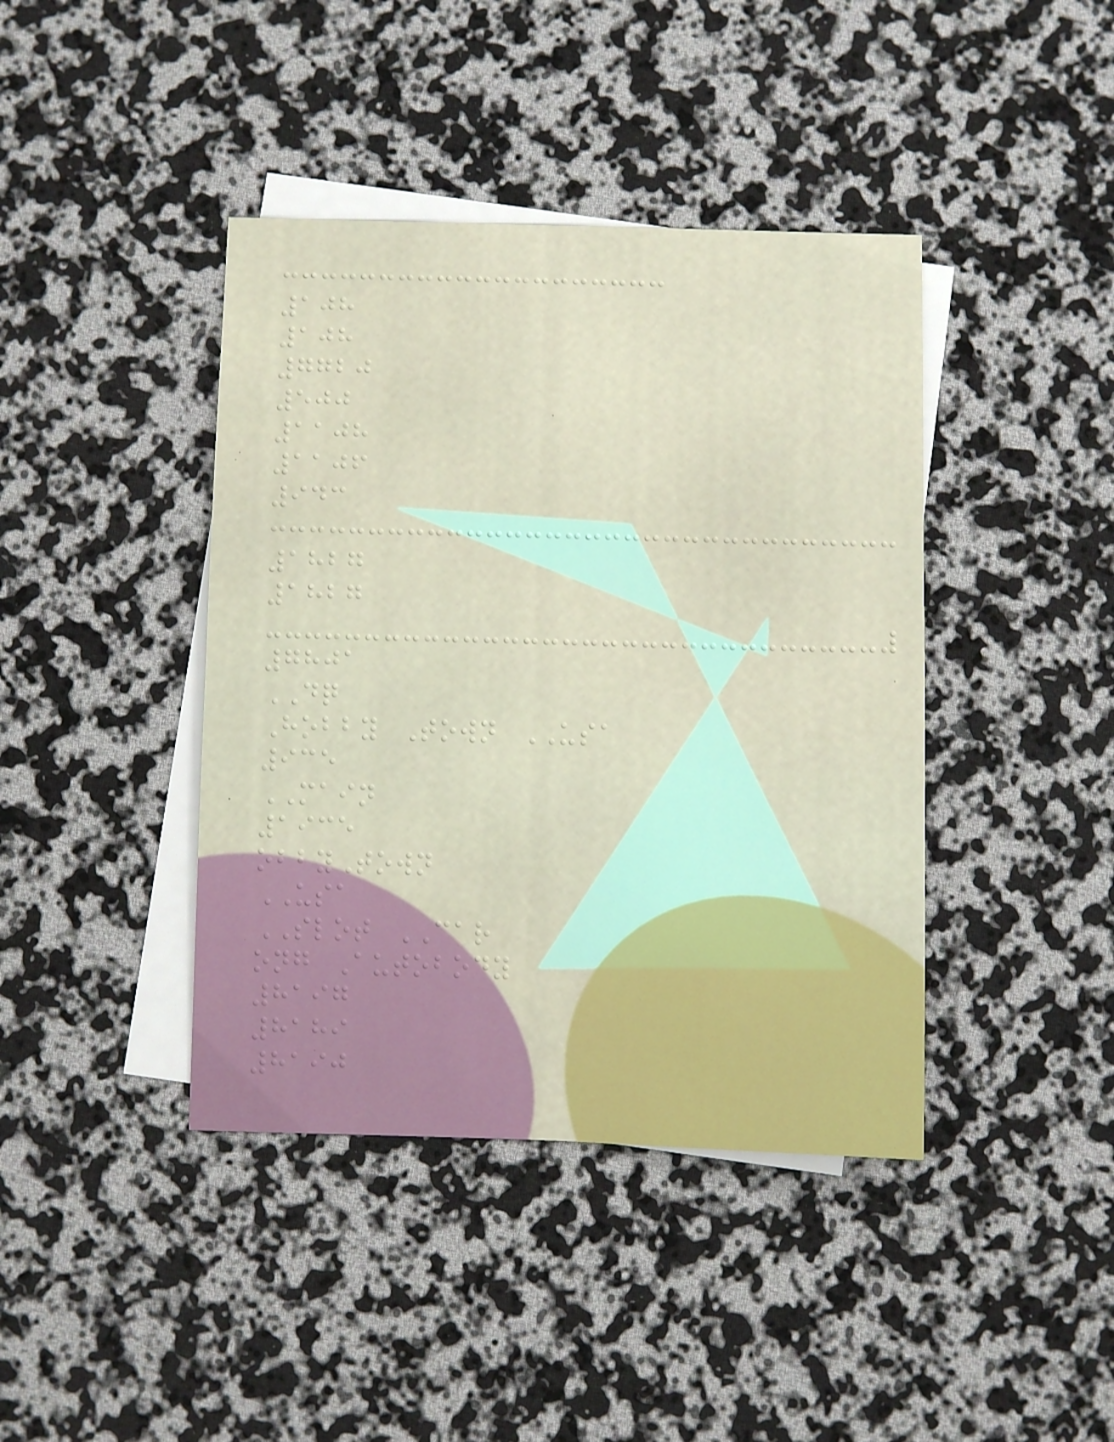108
108
7720
500
1108
1106
943
1827
1827
7801
DQ
Hobby Town USA
935
MAIN
1935
obbyTown
USA
SLOT CAR
ong Autobody
8197
8189
8190
